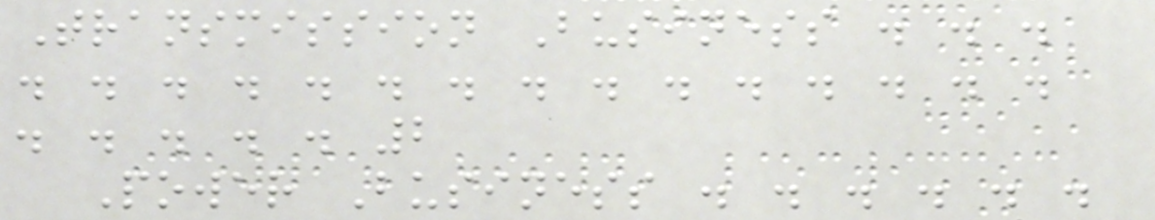Transmission Business . . .
. . . . . . . . . . . . . . .
. . . . . 2
Power Business . . . . . .
